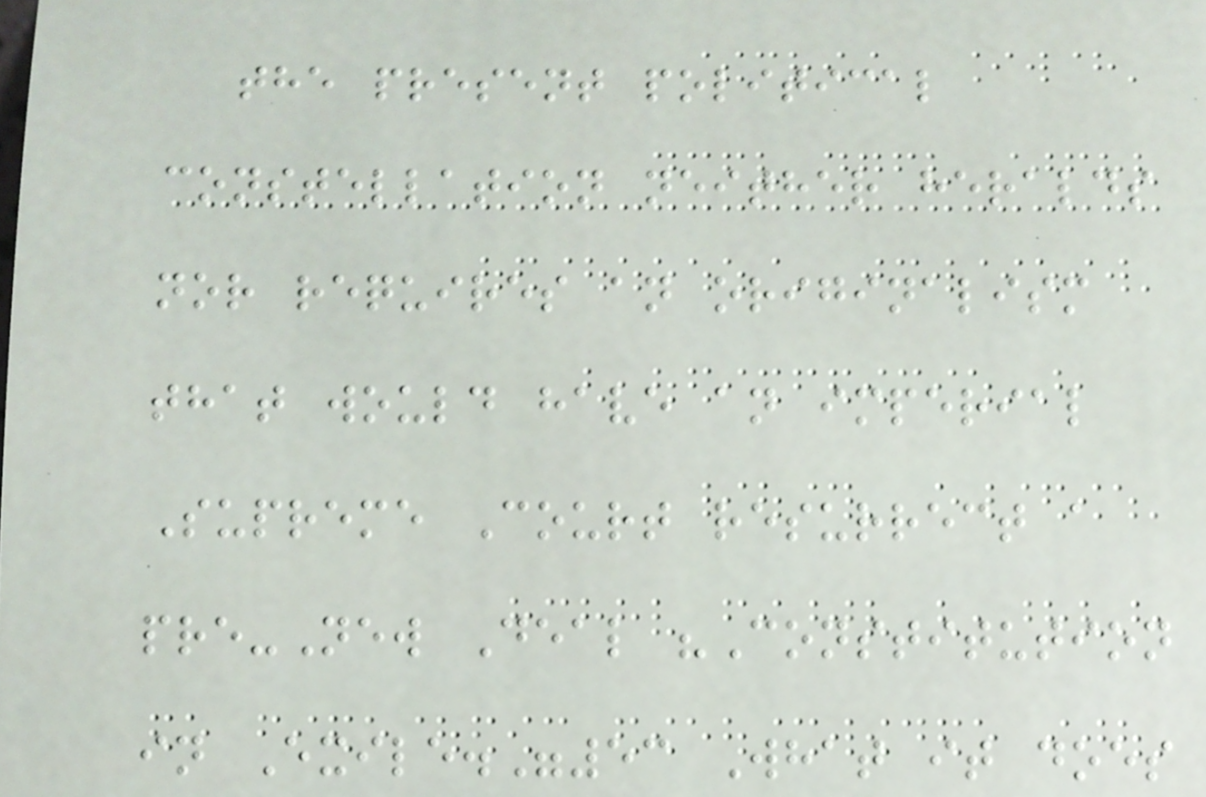the present political
constellation neither heralds
nor requires an originalism
that would have an imperial
Supreme Court resurrect a
pre-New Deal "Constitution
in Exile."53 What it does
